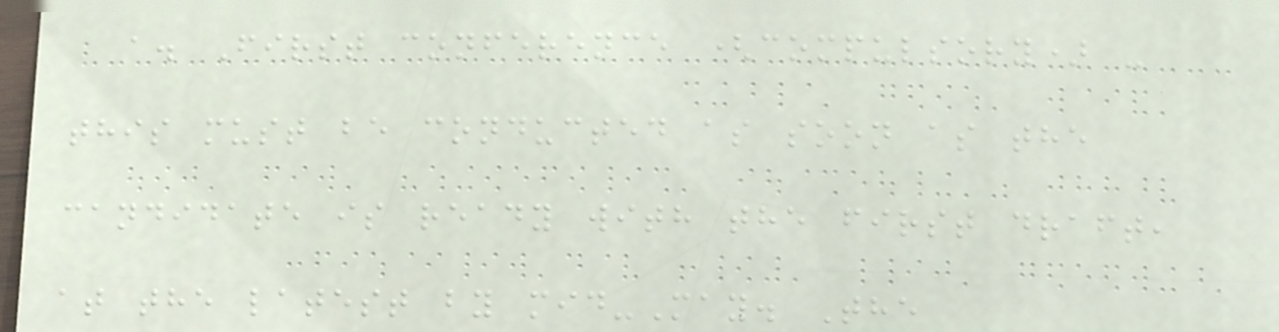a. First conference (compulsory) -
this must be conducted as soon as the
candidate is ready with the first draft,
at the latest by mid-May. The
